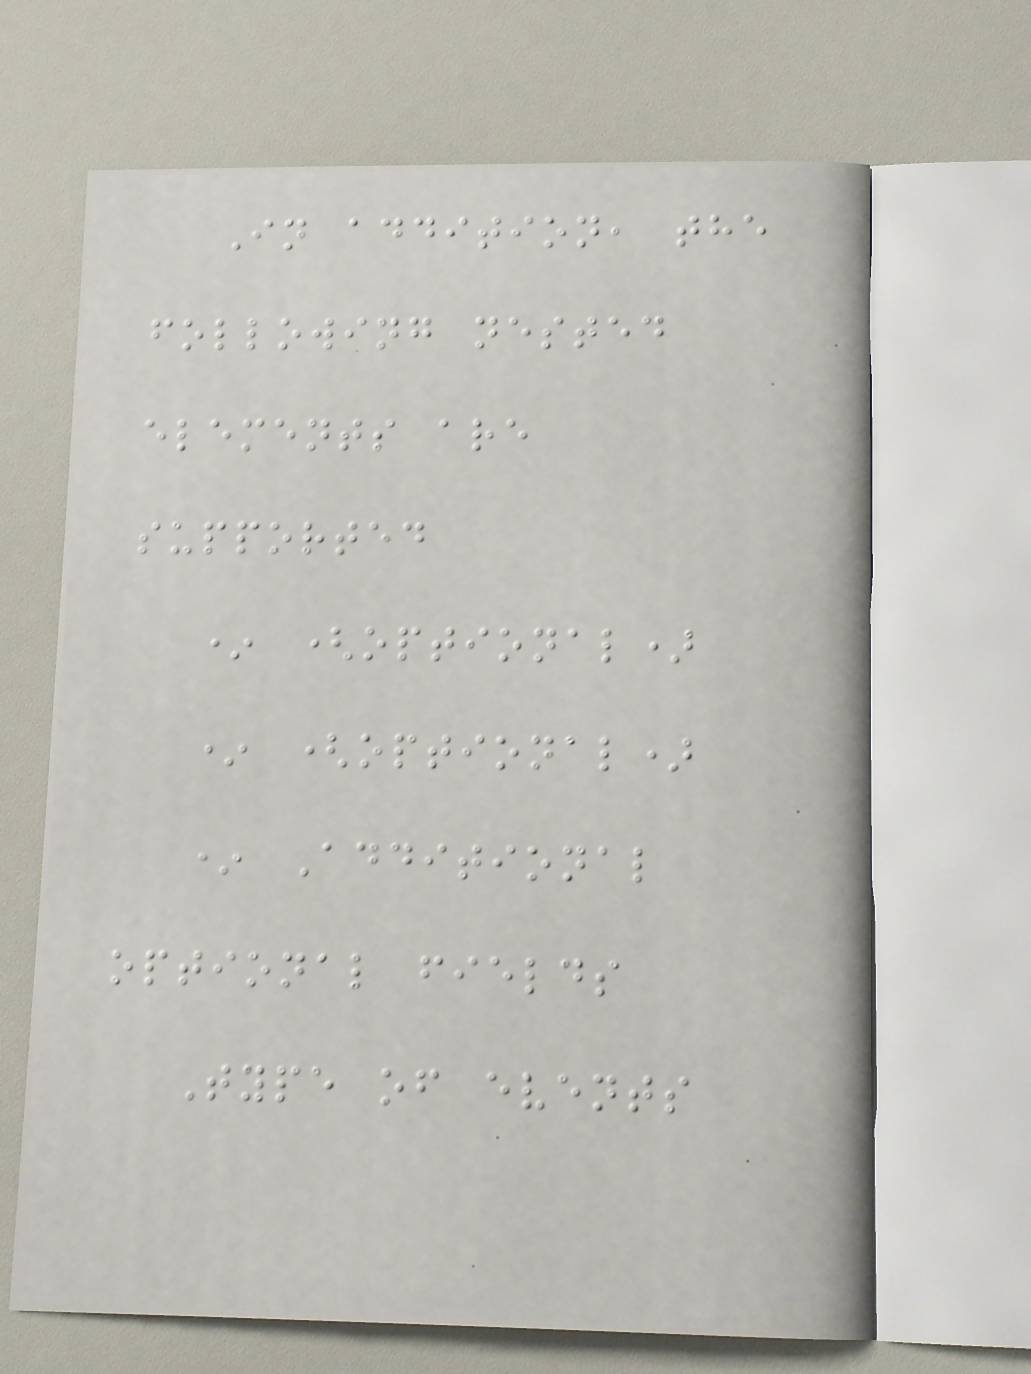In addition, the
following nested
elements are
supported
* (optional)
* (optional)
* Additional
optional fields
Type of events
